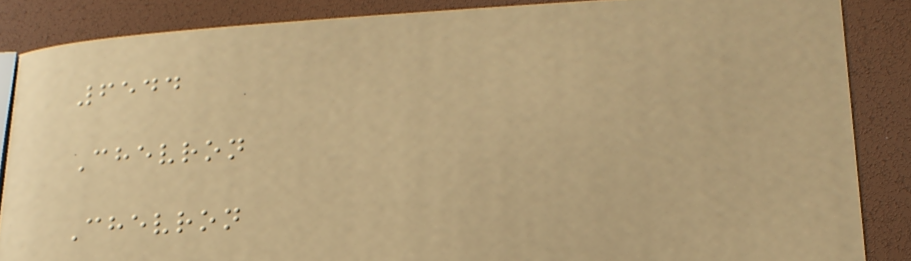6544
Chevron
Chevron
